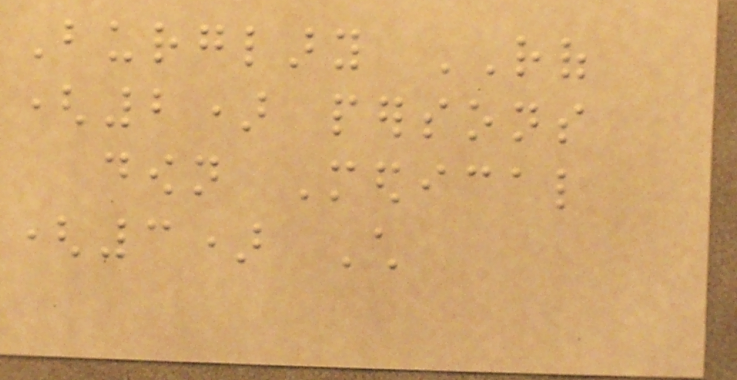Burglary ROF
(2) persons
down Medical
(3) Child
